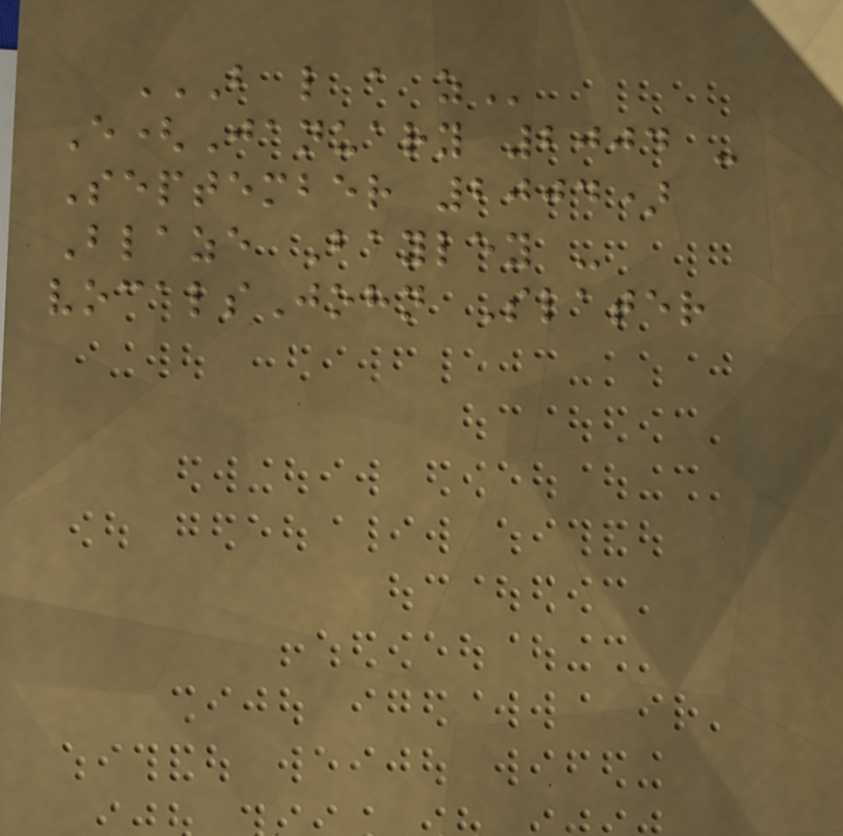B L A Z
E(January 2004 -
September 2004)
Blaze Bayley -
vocalsJohn Slater
